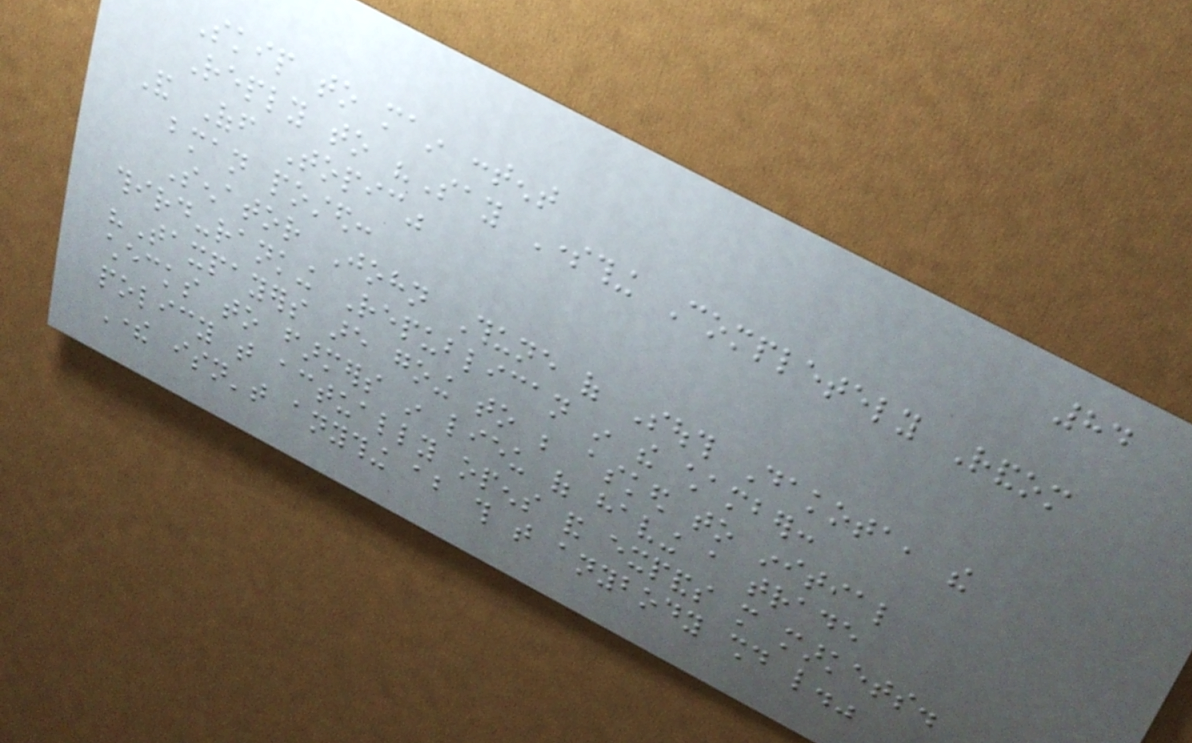84
Skip to main content
Reply to "Say Something Completely Random
And Off Topic"
bman posted:
Senator John Thune of South Dakota, the
third-ranking Republican in the chamber:
"Taxpayers are going to be asked to initial
checks to farmers in lieu of having a trade
policy that actually opens and expands more markets.
There isn't anything about this that anybody should like."
